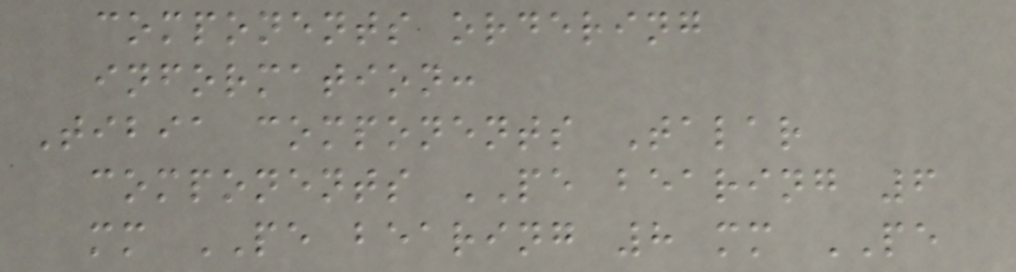components ordering
information:
Tibia components Talar
components PE bearing 6
mm PE bearing 8 mm PE
